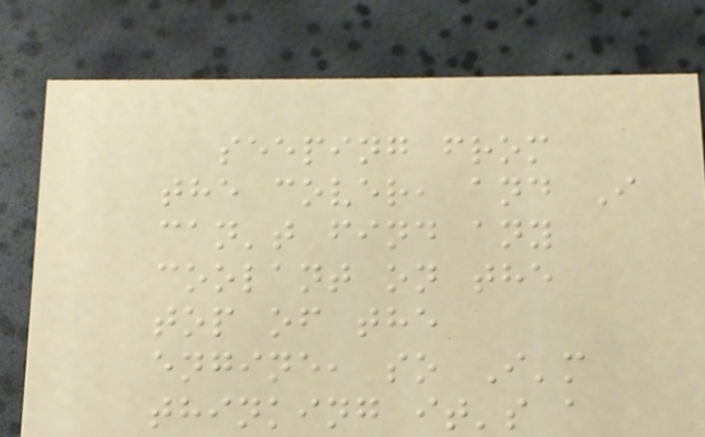seeping from
the cover, and I
can't find any
coolant on the
top of the
engine, so I'm
thinking it's a
